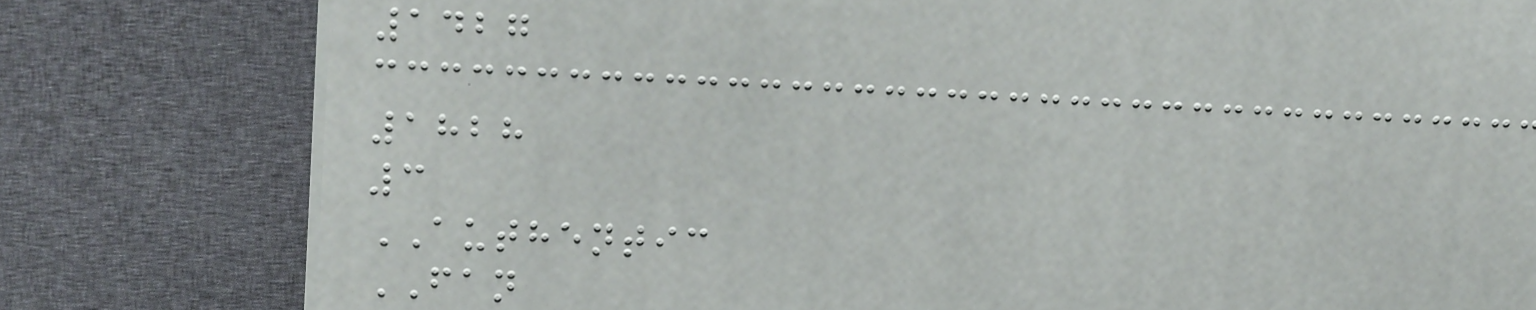1427
1828
3
AUTHENTIC
FAN
